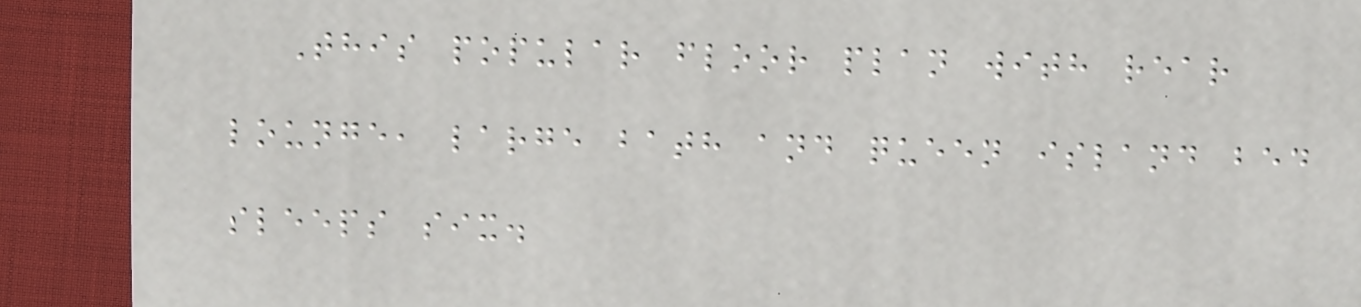This popular floor plan with rear
lounge, large bath and queen island bed
sleeps six.
